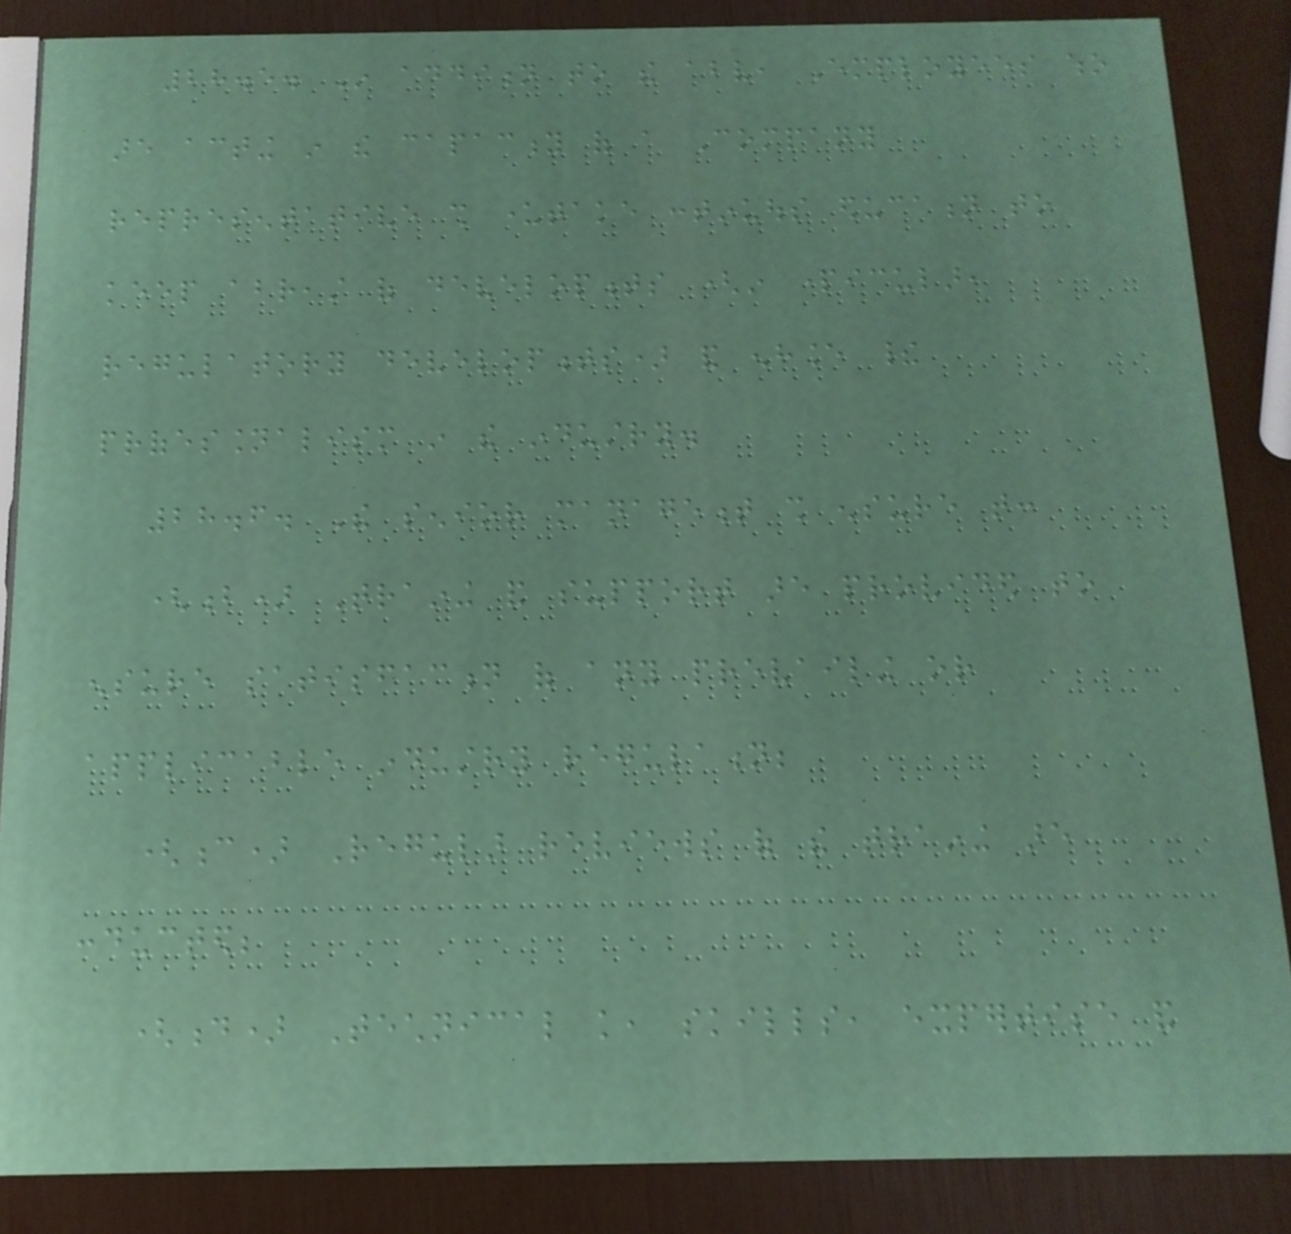28.5. In addition to the above, Employees who
are acting in the capacity of a Company
representative shall undertake continuous education to
keep abreast of developments (in particular,
regulatory developments) and enhance their
professionalism in the industry.
28.6. The senior management shall ensure that:
(b) Training and support are provided to
ensure satisfaction of any prevailing or
applicable industry regulation;
(c) Regular reviews of the training are
conducted;
(d) Technical knowledge, skills, expertise and
